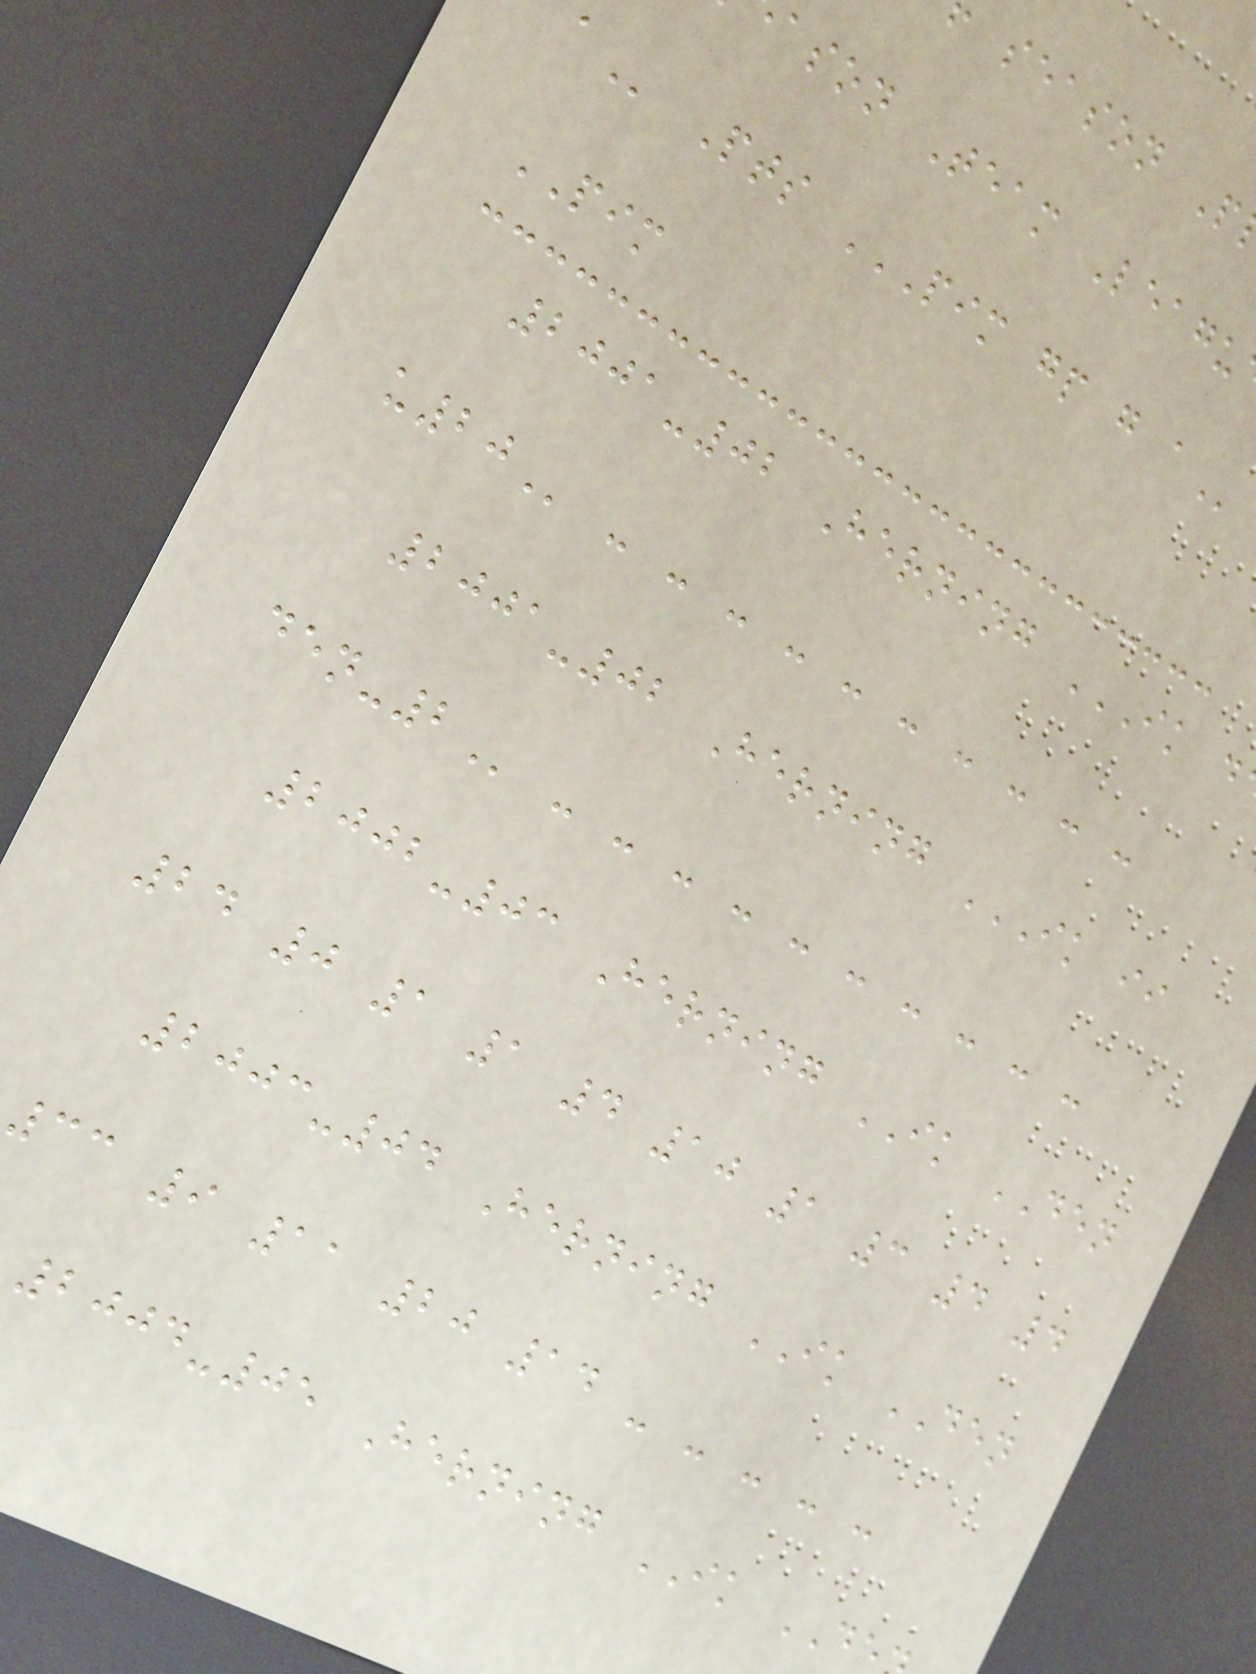season P
ason Team Leagu
PIM
- - - - - - - - - -
2001-02 Herning IK II
- - - - - - - - - -
2002-03 Herning IK DEN
24 0 1 1 4 10 1 3 4 4
2003-04 Herning IK DEN
33 9 11 20 14 - - - - -
2004-05 Herning IK DE
